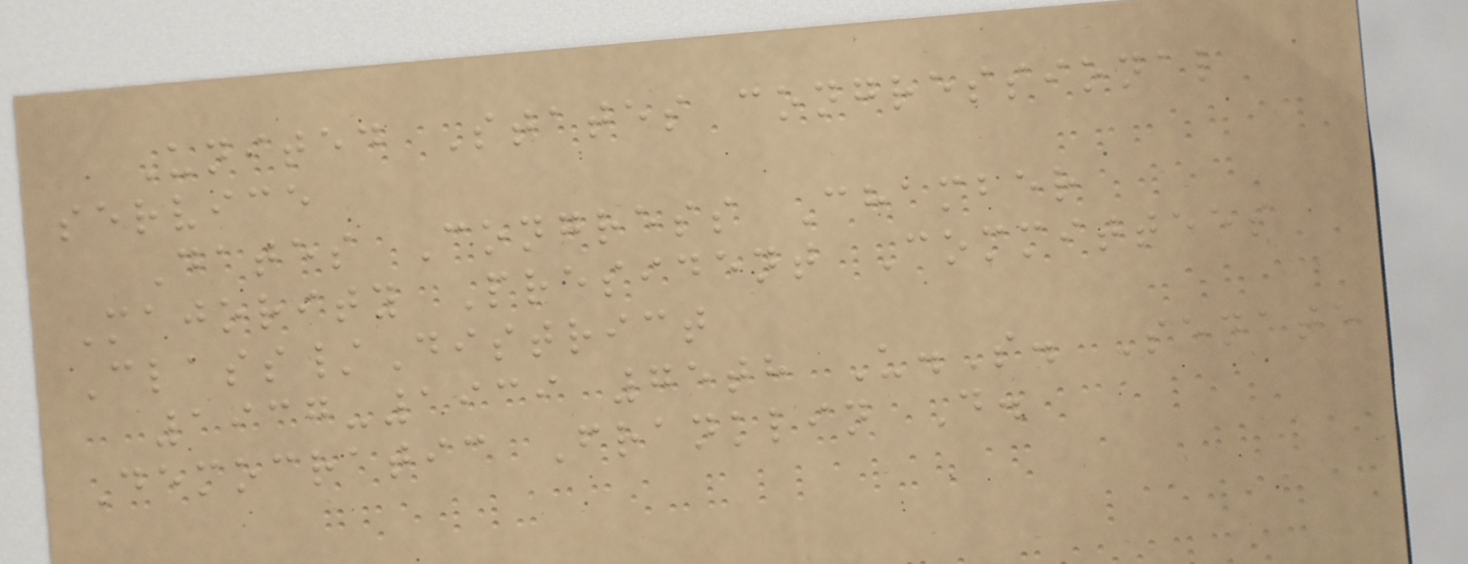United States congressional
service
Dates Congress Chamber
Majority President Committees
Class/District
1937-1939 75th U.S. Senate
Democratic Franklin D.
